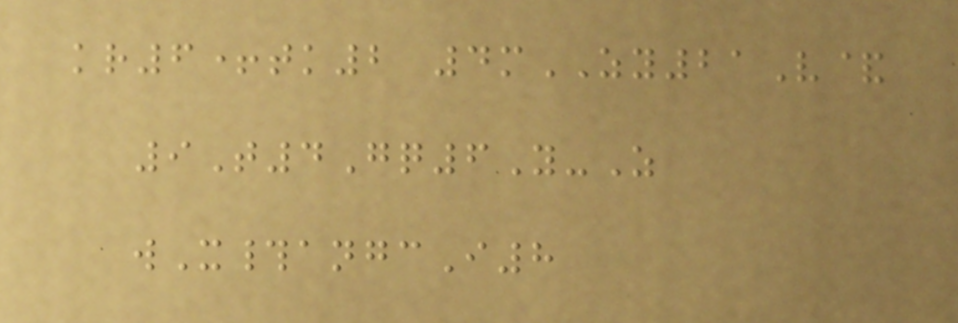kr6+tk2 4mZY21V&
9T4Gq6Y-Z
wX#angcI8
